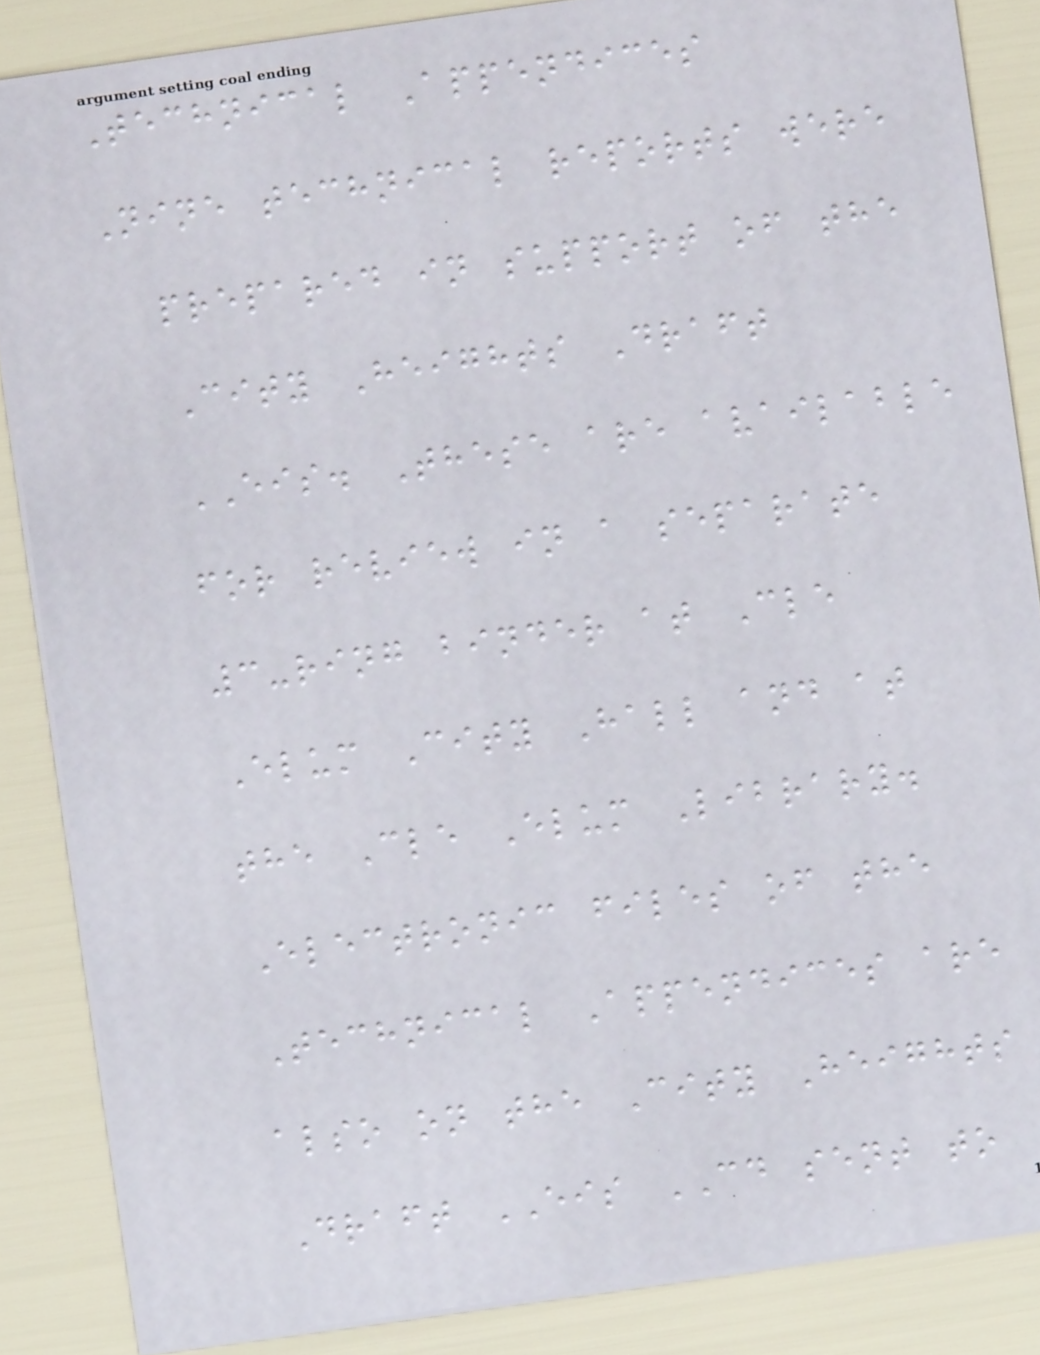Technical Appendices
Nine technical reports were
prepared in support of the
City Heights Draft
EIS. These are available
for review in a separate
3-ring binder at Cle
Elum City Hall and at
the Cle Elum Library.
Electronic files of the
Technical Appendices are
also on the City Heights
Draft EIS CD sent to
